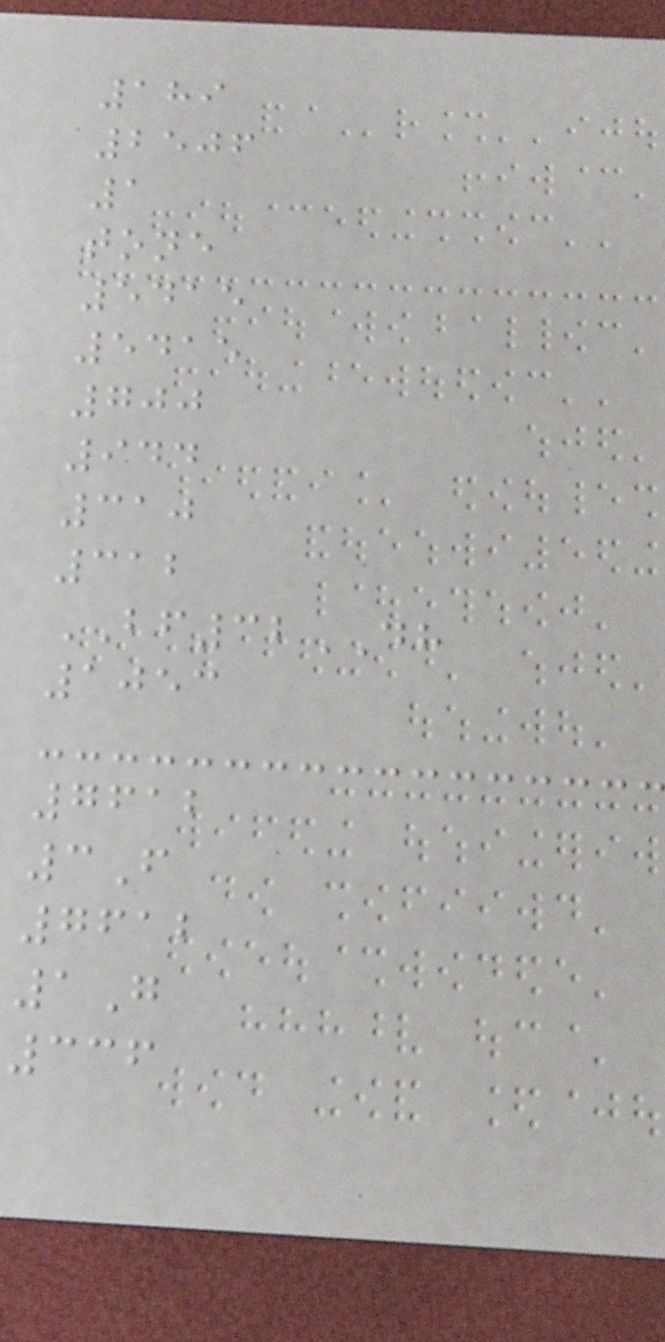189
2506
1
tone
5415
5415
700
944
310
312
BF32DH
1053
7612
3F
7612
1G
336
